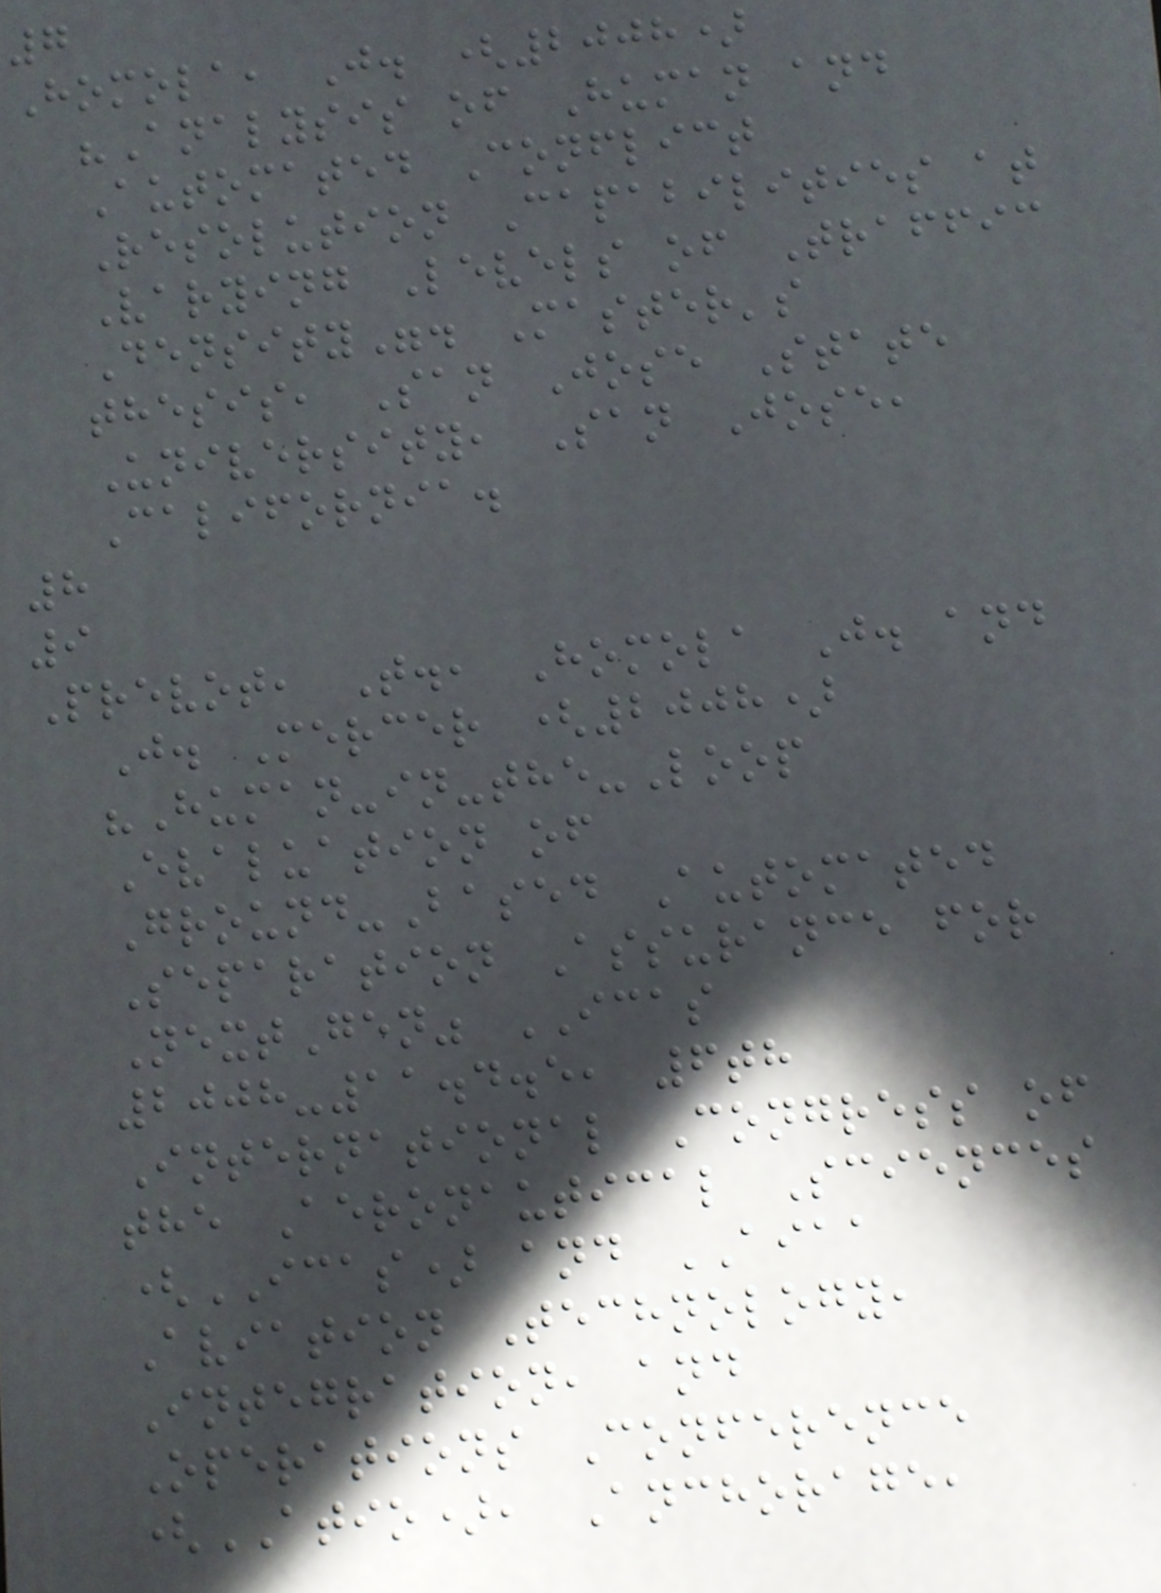7
Homola, J. (2008)
"Analysis of Human and
Automated Conflict
Resolution Capabilities at
Varying Levels of Traffic
Density". Master's
thesis, San Jose State
University, San Jose,
California.
8
9
Prevot, T., Homola J. and
J. Mercer (2008)
"Human-in-the-Loop
Evaluation of
Ground-Based Automated
Separation Assurance for
NextGen" ICAS
2008-11.4.5, 6th
International Congress of
the Aeronautical Sciences
(ICAS) and AIAA
Aviation Technology,
Integration, and
Operations Conference
(ATIO), Anchorage,
